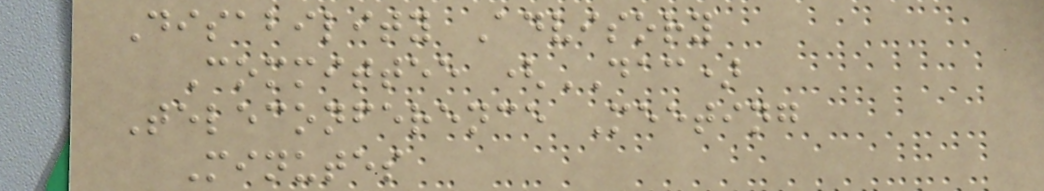Disability Advisory
Committee (DAC)
Teleconference Meeting
Minutes
